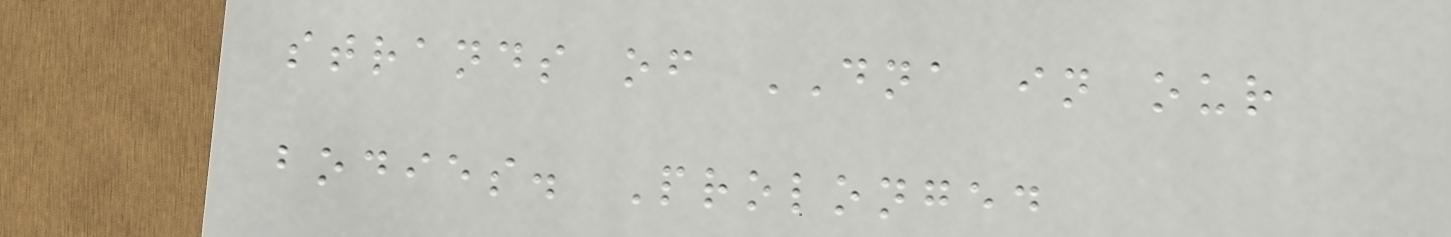strands of DNA in our
bodies. Prolonged
